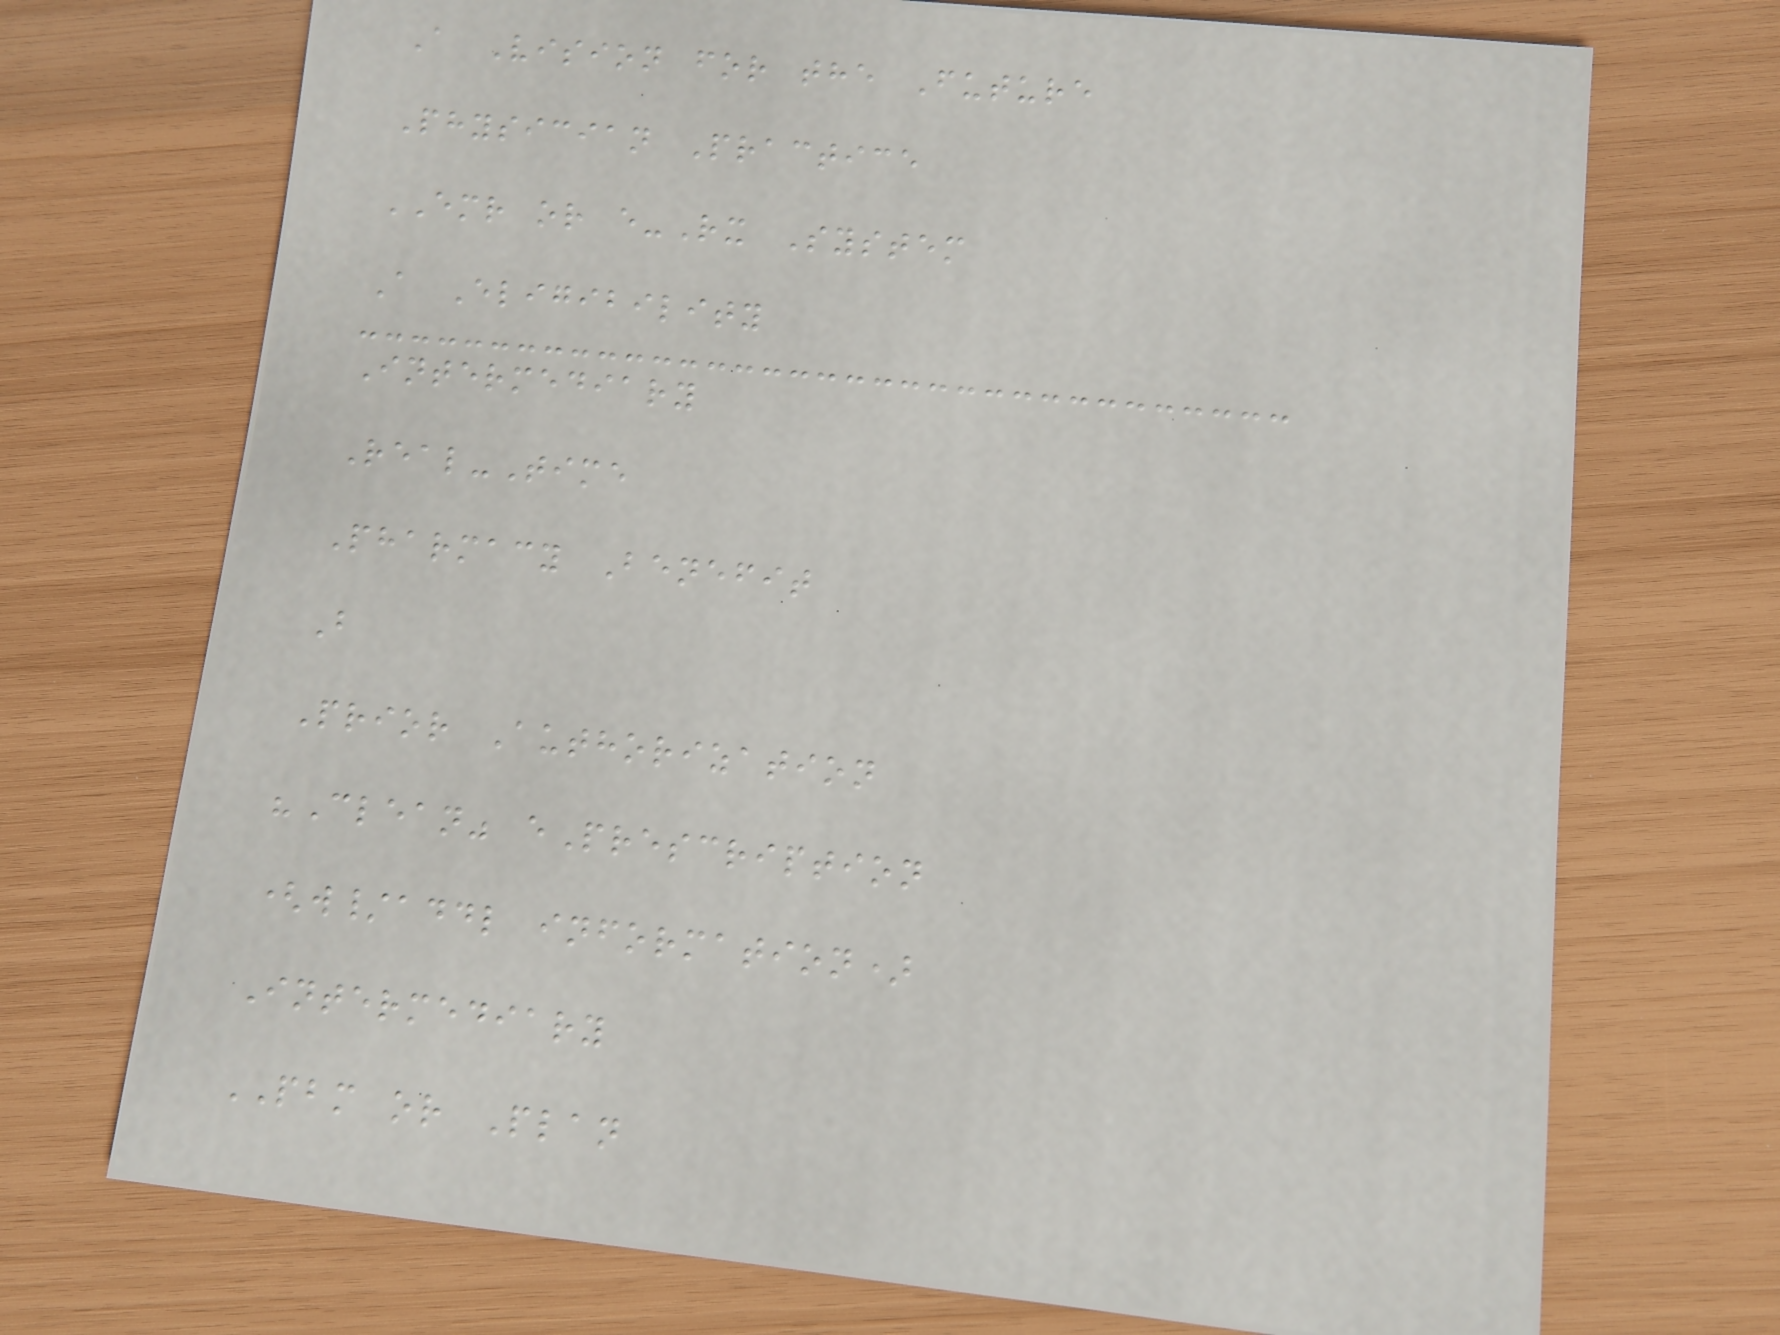A Vision for the Future
Physician Practice
EMR or e-Rx System
A Eligibility
Intermediary
Real-Time
Pharmacy Benefit
B
Prior Authorization
"Clean" ePrescription
(w/addl information)
Intermediary
PBM or Plan
